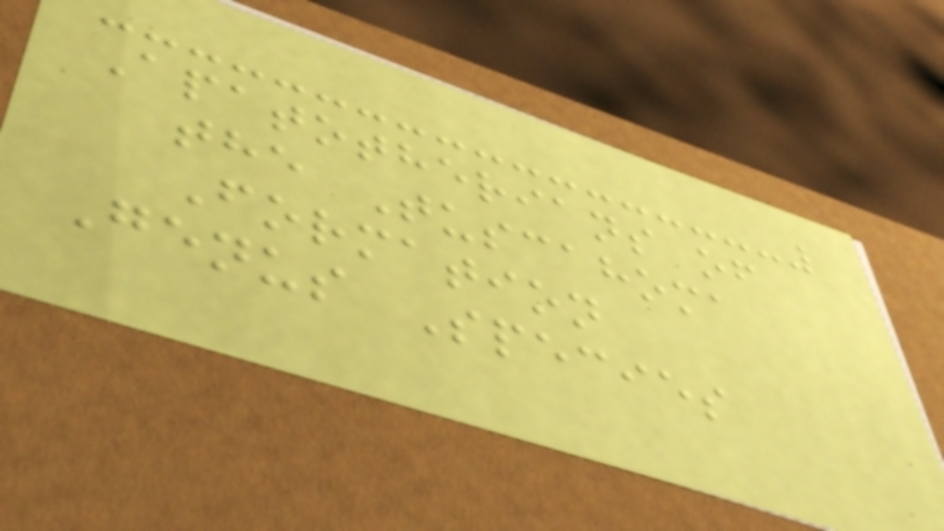Apatotherians of
the Tuscahoma
Formation
Genus Species
